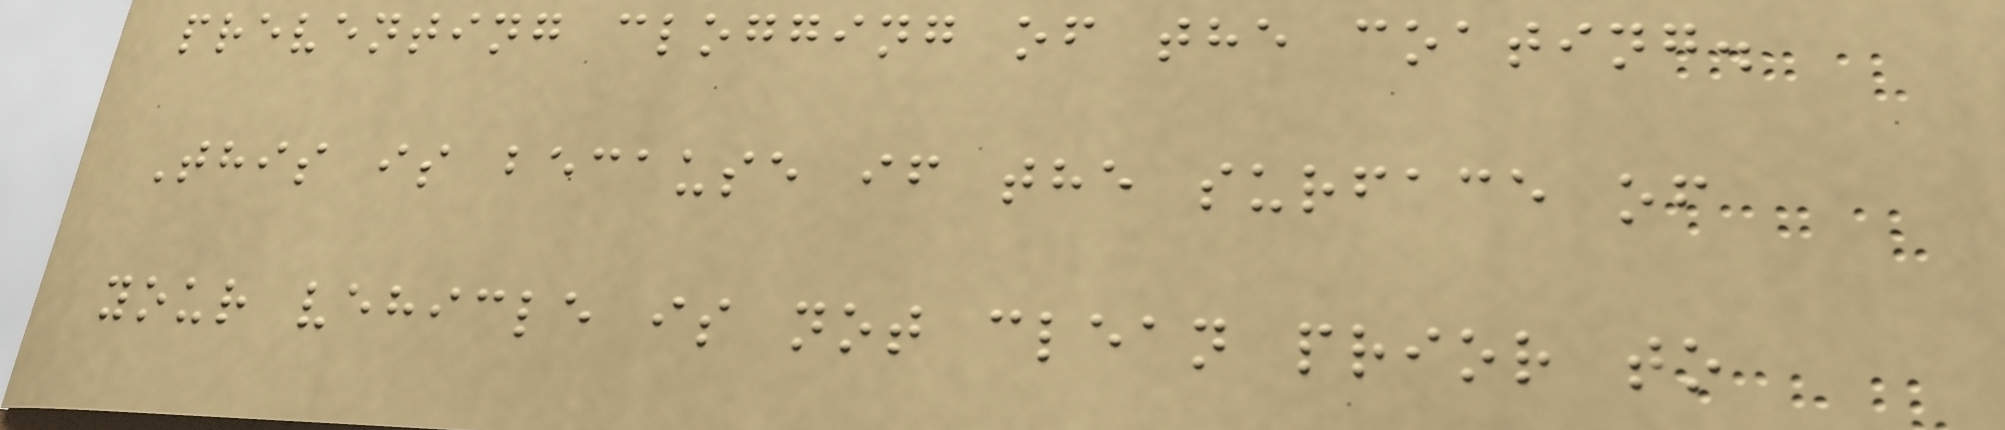preventing clogging of the coating.
This is because if the surface of
your vehicle is not clean prior to
